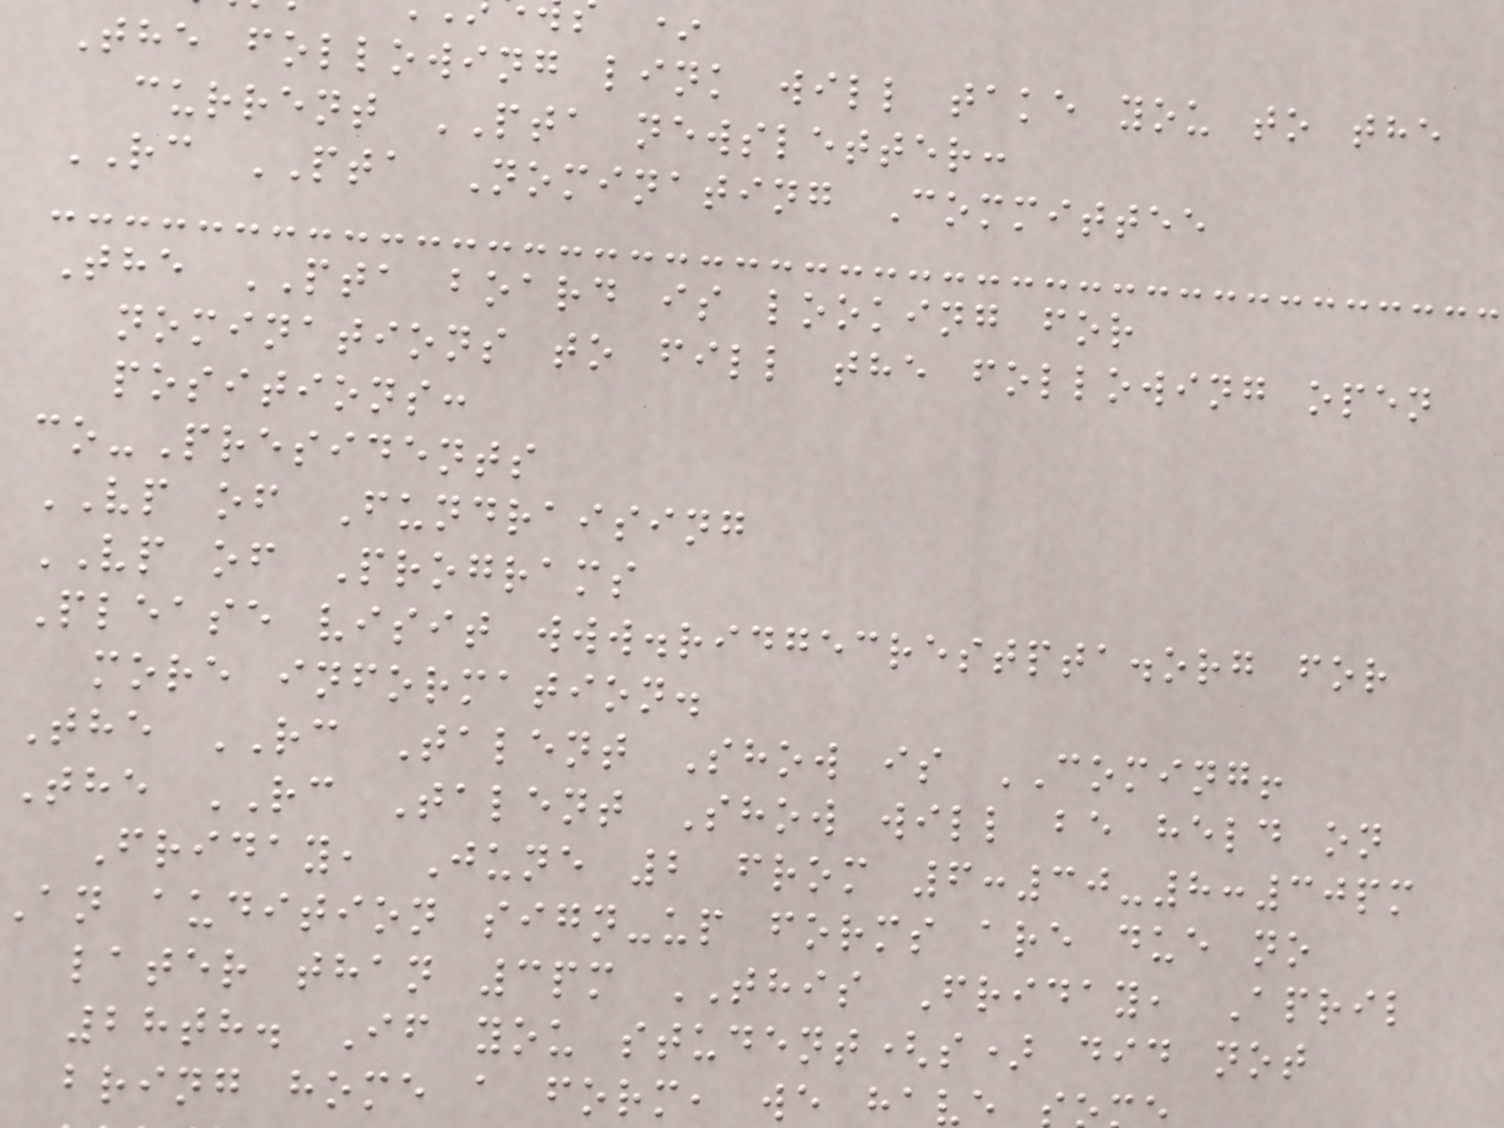The following link will take you to the
current PTA newsletter:
RC PTA Nominating Committee
The PTA board is looking for
nominations to fill the following open
positions:
co-Presidents
VP of Fundraising
VP of Programs
Please visit www.ridgecrestpta.org for
more information.
The RC Talent Show is COMING!
The RC Talent Show will be held on
Friday, June 2 from 6:30-8:30pm
an audition sign-up forms are due no
later than 3pm THIS Friday, April
28th. If you student(s) did not
bring home a form, we have
